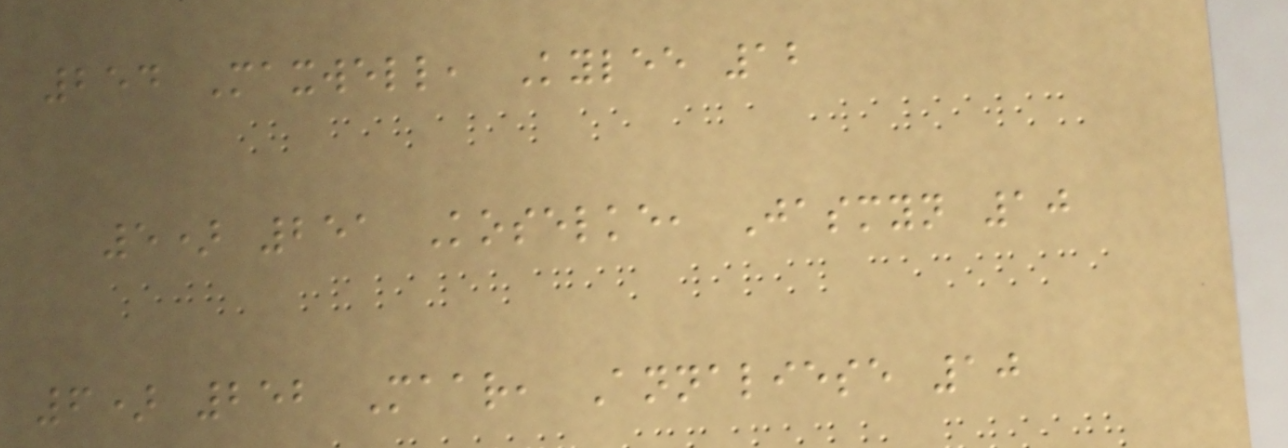254 Maxwell, Kylee 12
5) 251 Koselke, Jasmyn 10
6) 252 Maar, Annaliese 10
